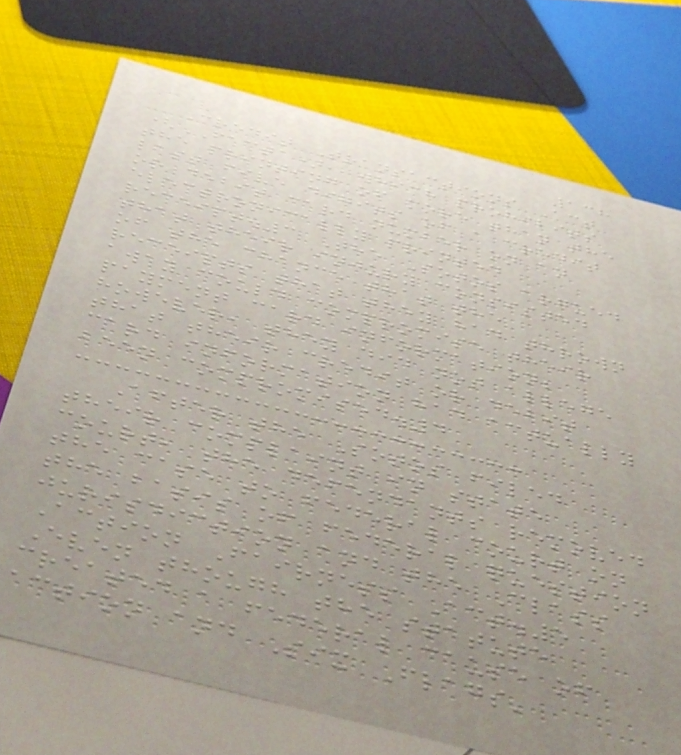138
Credit Transactions Act
(FACTA), which prohibits
the printing of more than the
last five digits of a credit
or debit card number on an
electronically printed
receipt.3 The Sotos argued
that their injury consisted
of the chance that the
receipts that they had thrown
away could compromise their
payment card information;
however, they did not allege
that their credit or debit
card information had actually
been compromised.4
After the Sotos filed
their complaint in state
court, the defendants removed
the case to federal court on
the basis of federal question
jurisdiction and the Class
Action Fairness Act.5
Even though the statute
created a federal cause of
action and Six Flags'
